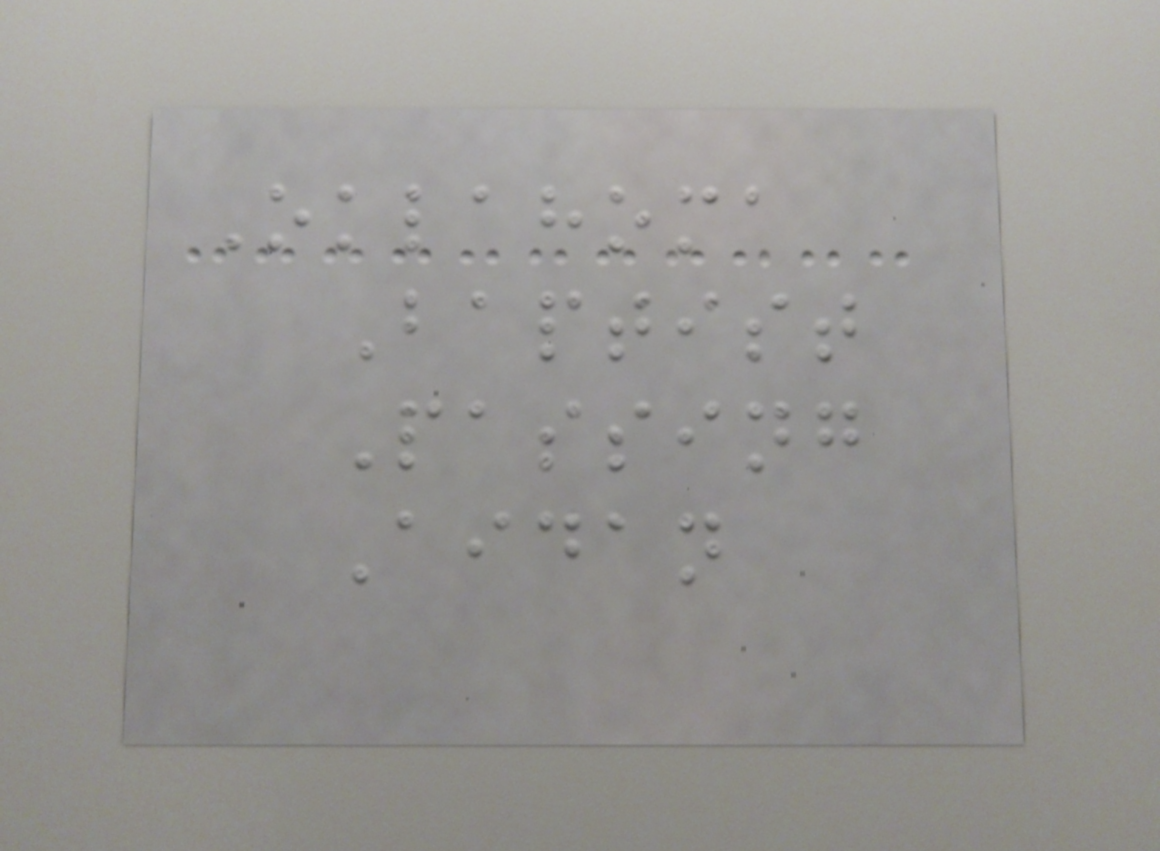Oklahoma
Baptist
Passing
Aidan
